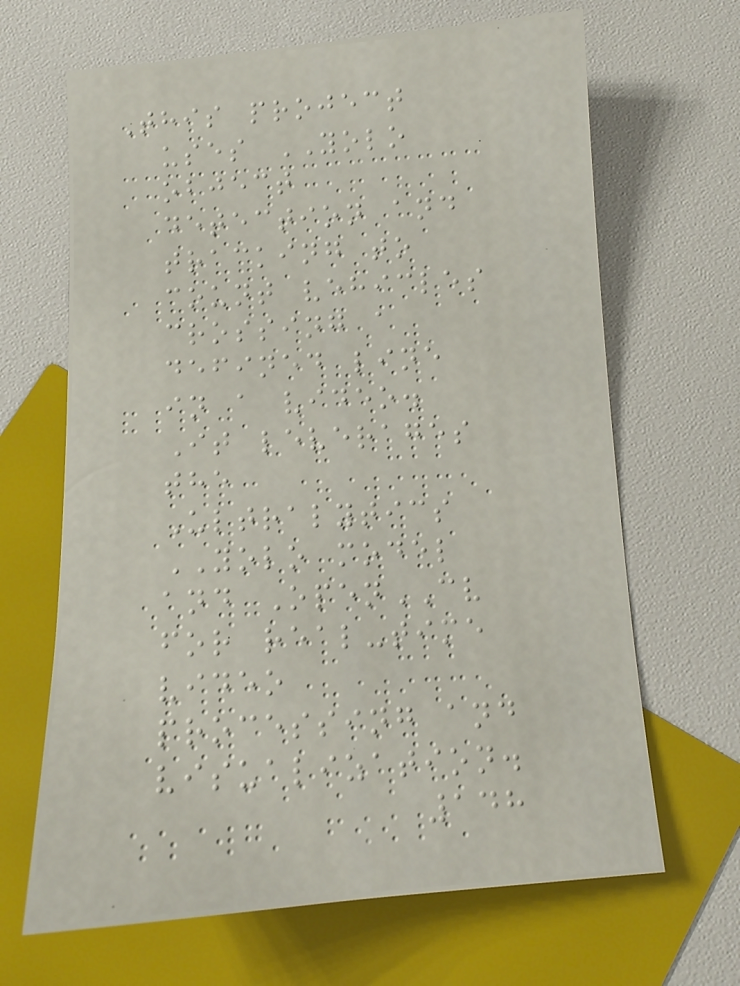This project
uses YOLO
object
detection and
tracking to
count vehicles
crossing a
defined line
in a video.
It leverages
the
Ultralytics
YOLO model
and OpenCV
for real-time
video
processing and
visualization.
148
